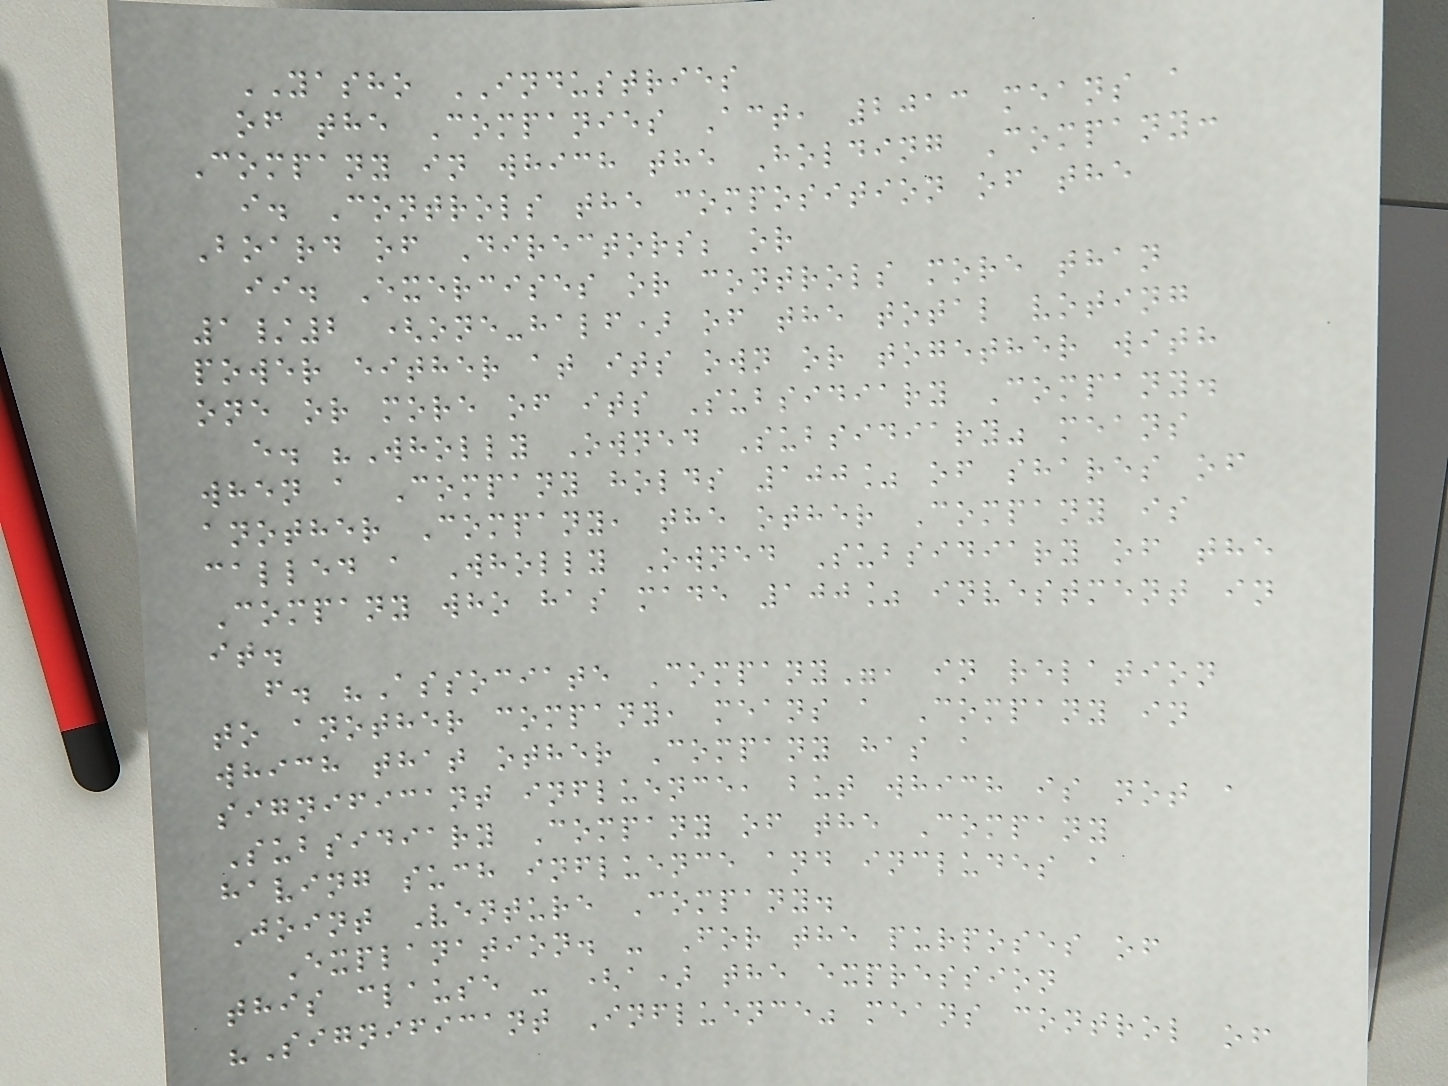YASHO INDUSTRIES
of the Companies Act, 2013 means a
Company in which the Holding Company:
i. Controls the composition of the
Board of Directors; or
ii. Exercises or controls more than
1/2 (one-half) of the total voting
power either at its own or together with
one or more of its Subsidiary Company.
e. "Wholly Owned Subsidiary" means
when a Company holds 100% of shares of
another Company, the other Company is
called a Wholly Owned Subsidiary of the
Company who has made 100% investment in
it.
f. "Associate Company", in relation
to another company, means a Company in
which that other Company has a
significant influence, but which is not a
Subsidiary Company of the Company
having such influence and includes a
Joint Venture Company.
Explanation. - For the purposes of
this clause - (a) the expression
"Significant Influence" means control of
